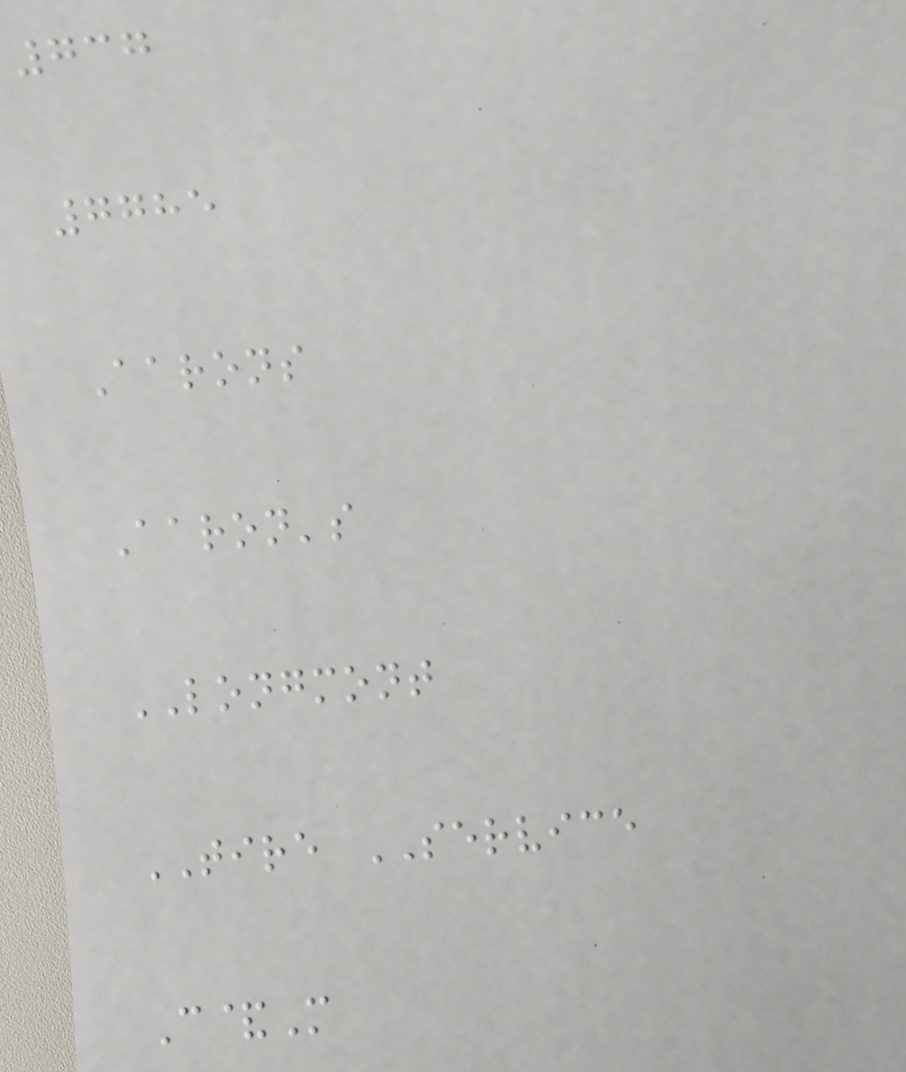737
7785
Aarons
Aaron's
LONGMONT
TIRE SERVICE
C&M
